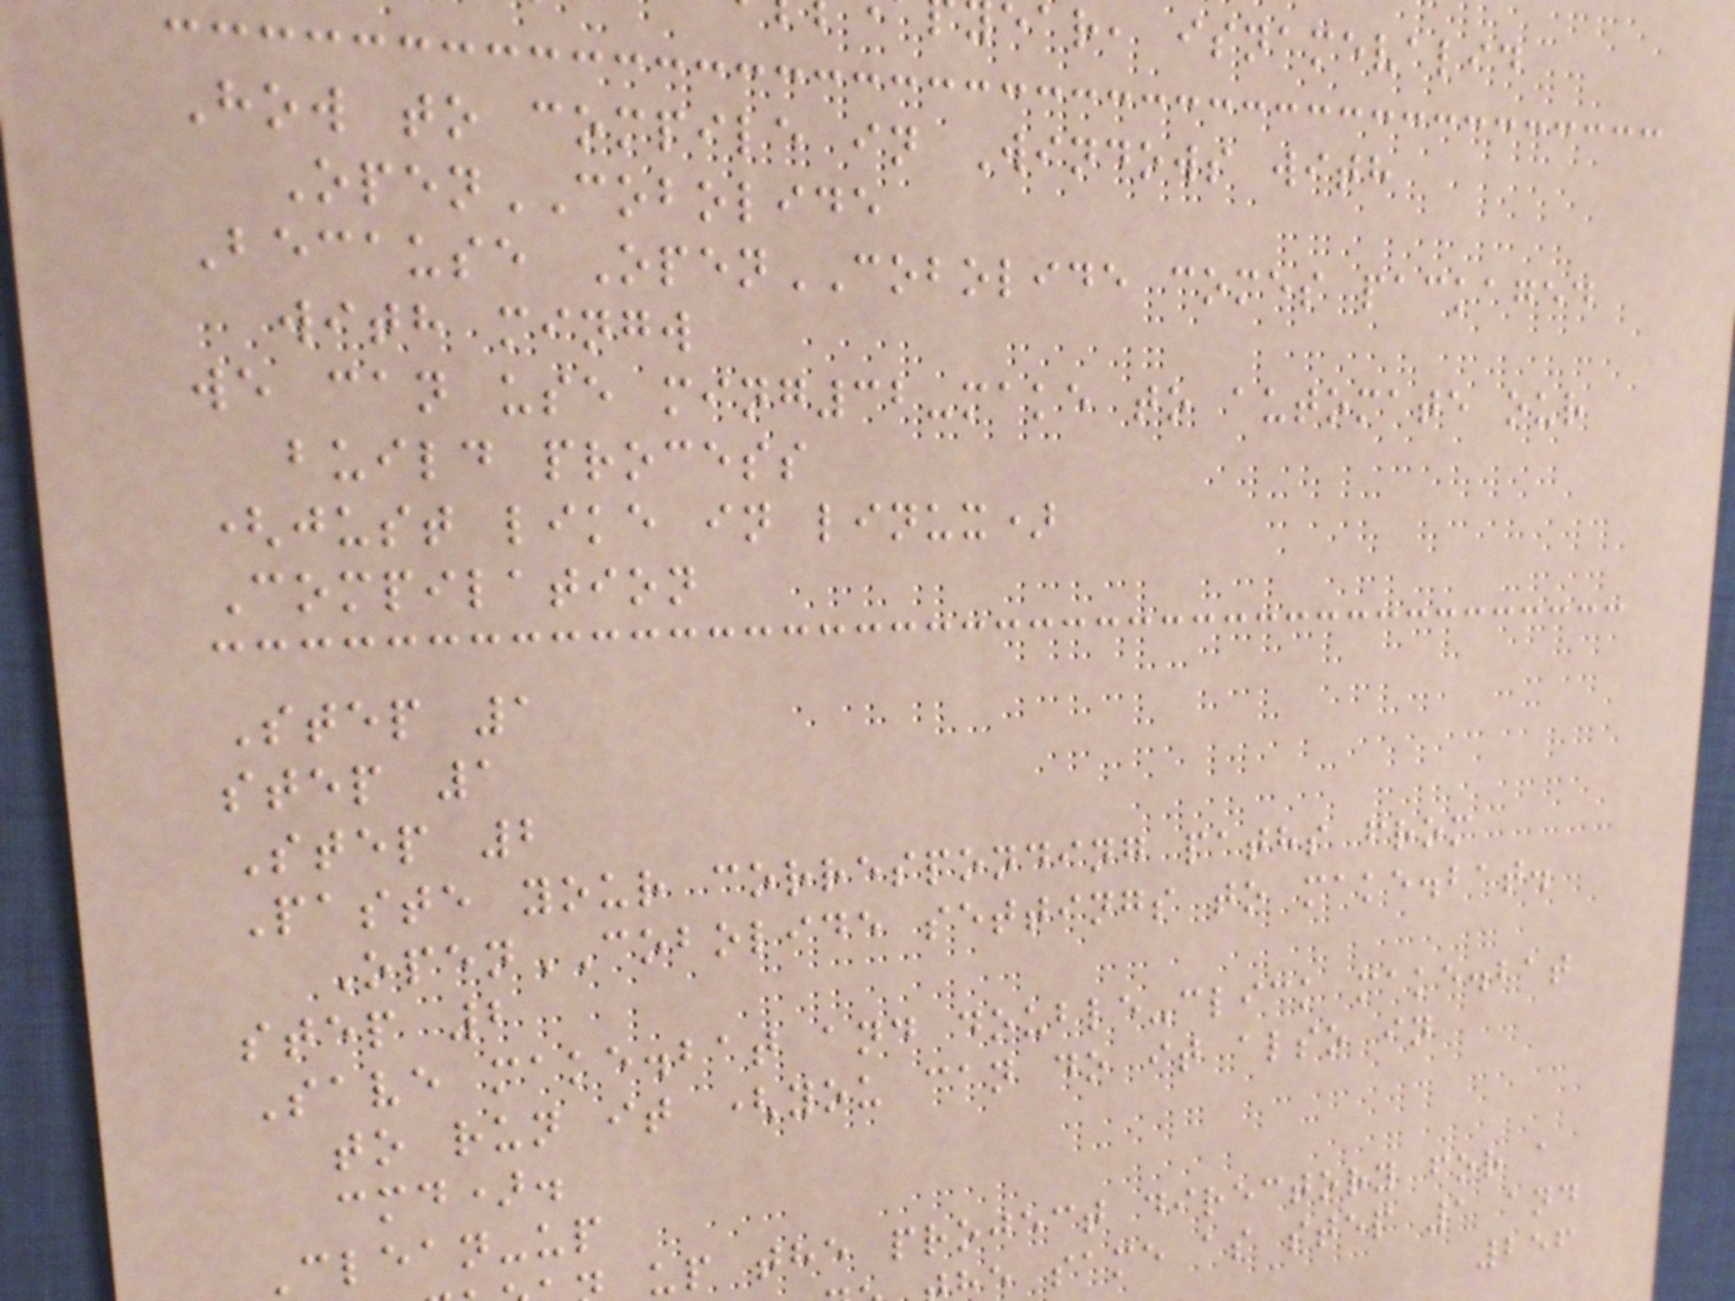ear, isnamevalid
How to compile in Windows with
OpenCOBOLIDE
Because OpenCOBOLIDE comes packaged
with mingw
we can use ming32-make to automate our
build process
(just like in linux)
Compilation
Step 1
step 1
Step 2
Paste your corresponding paths from
OpenCOBOLIDE settings to make.bat.
step 2
Save make.bat and double-click make.bat
to run it (you can do it also in
cmd).
Clean-up
up the project directory for a
e same as step 1 and
256
